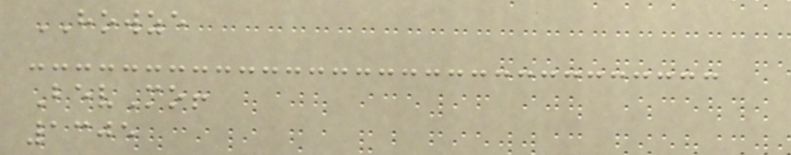HOWZE
BevMo!
1305
